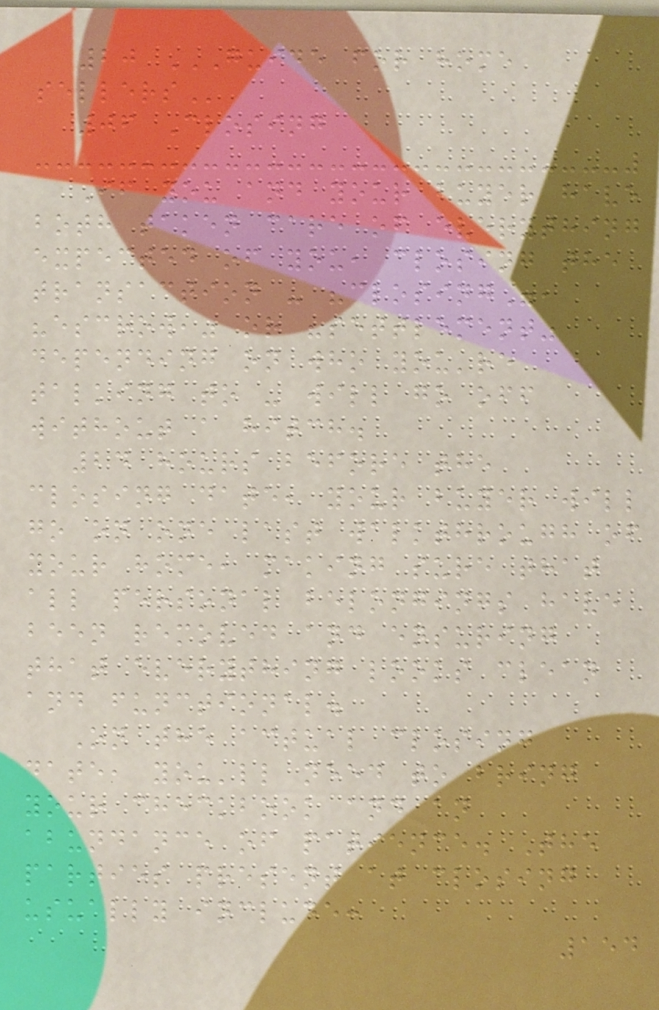20 GUIDE FOR HOME
SELLERS
06 Closing
If you and your buyer have
both taken care of everything
expected of you, closing the
transaction - "closing",
"escrow," or "settlement"
depending on who you're
talking to - will go off
without a hitch.
24 hours before the
closing date, your buyer will
go on one last walkthrough of
your home, making sure that
all personal belongings have
been removed and ensuring
that everything looks clean
and functional.
On the actual closing
date, you'll need to bring
your checkbook and an
abundance of patience. The
parties present at closing
usually include:
154
